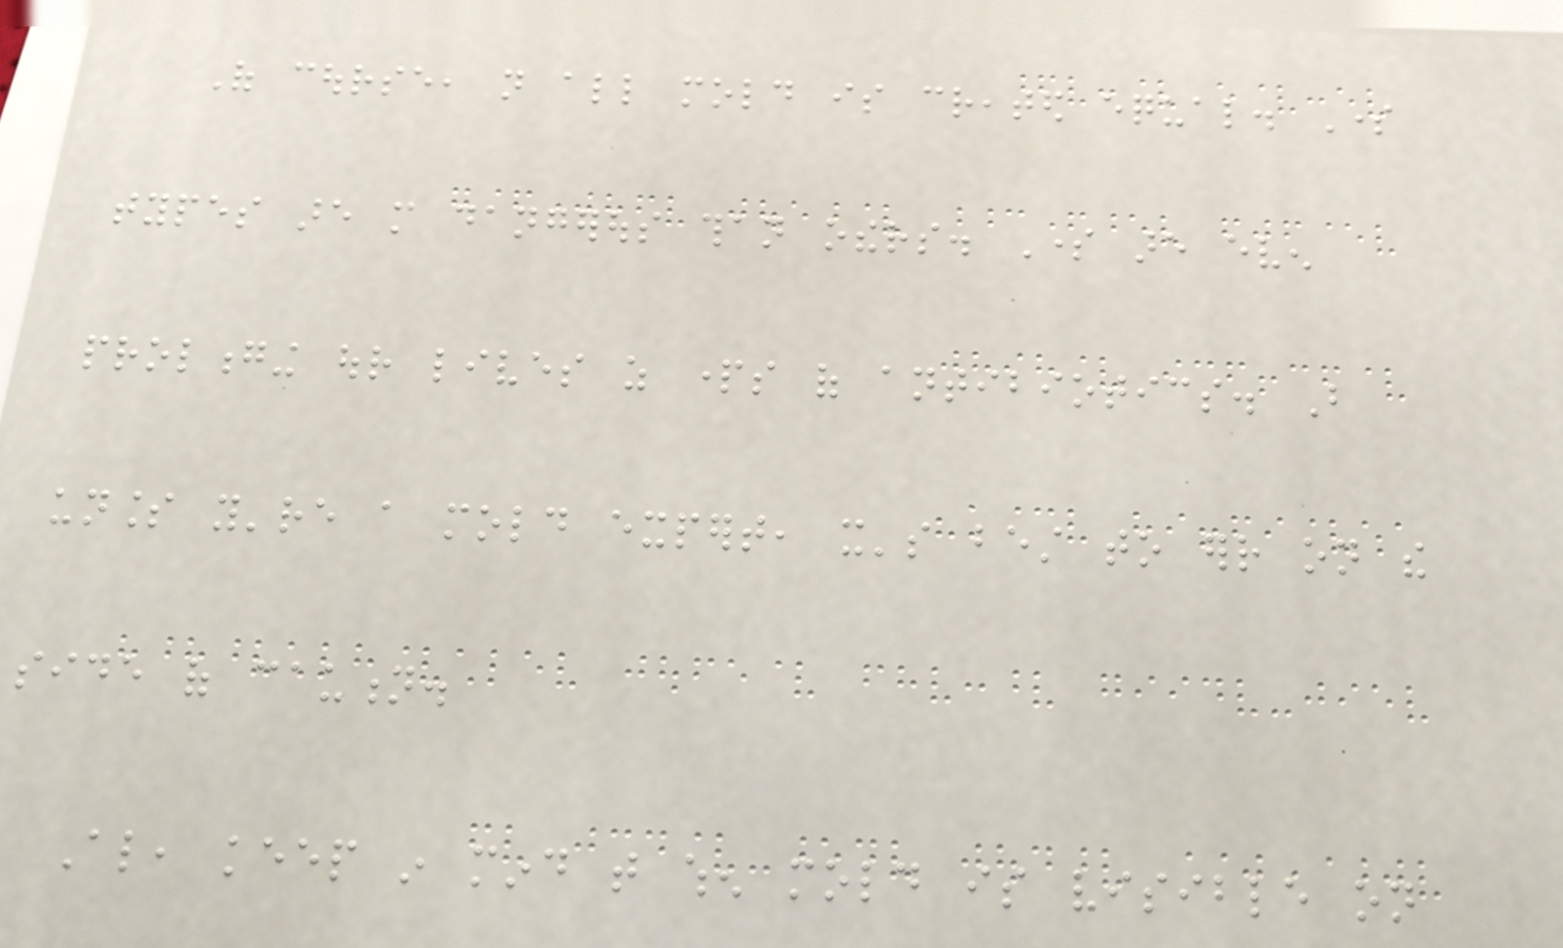Of course, not all mold is created equal. Some
types are more dangerous than others. Some are even
prolonging our lives as parts of antibiotics. But
unless you're a mold expert, it's best to err on the
side of caution.
Also, keep in mind that when mold is visible on
